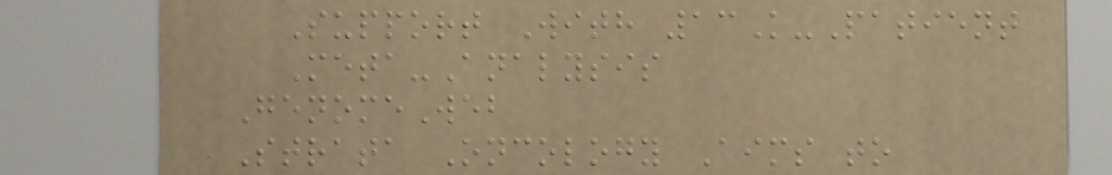Support With 13K-Patient
Meta-Analysis
GenomeWeb
Strata Oncology Aims to
